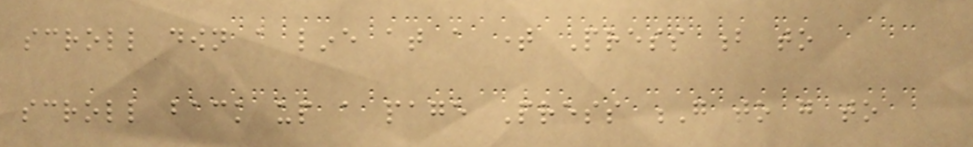scroll down a line at a time Press b to
scroll back up a page Press G to go to
